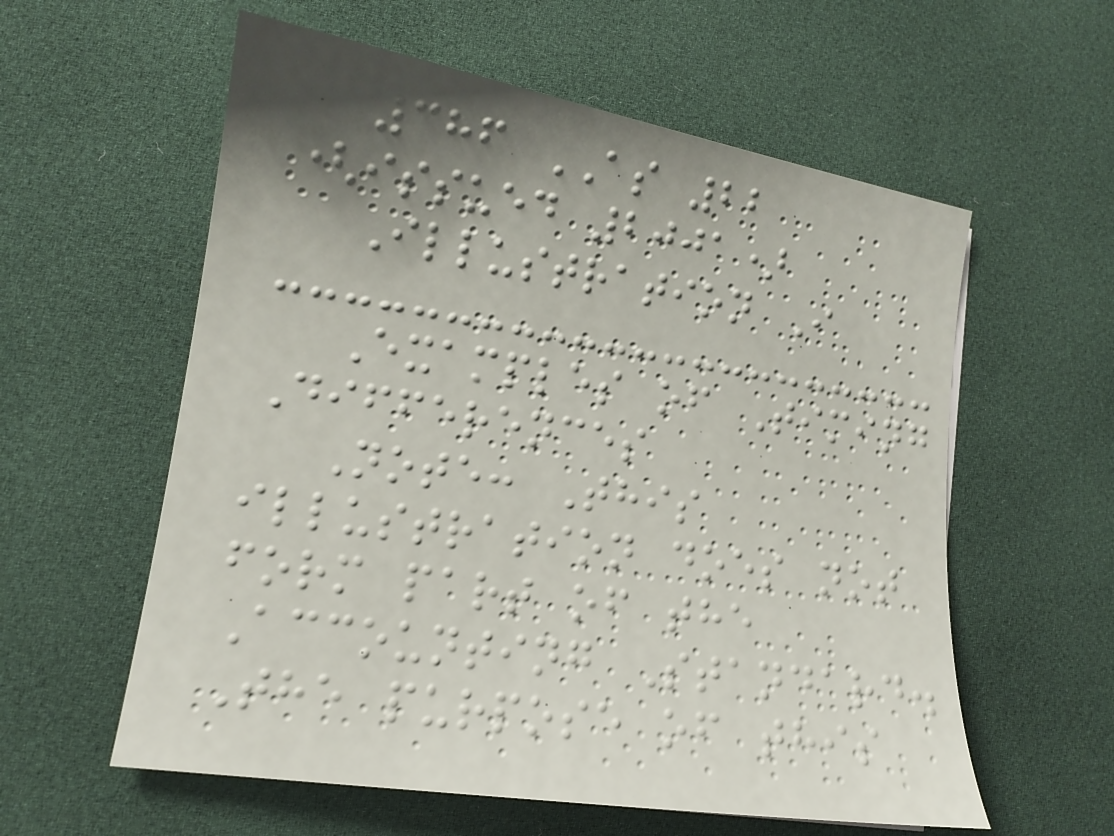386 AS 22
(issued 2001)
Illustration I
Examples of Timing
Differences
Note: This
illustration does not
form part of the
Accounting Standard.
The purpose of this
